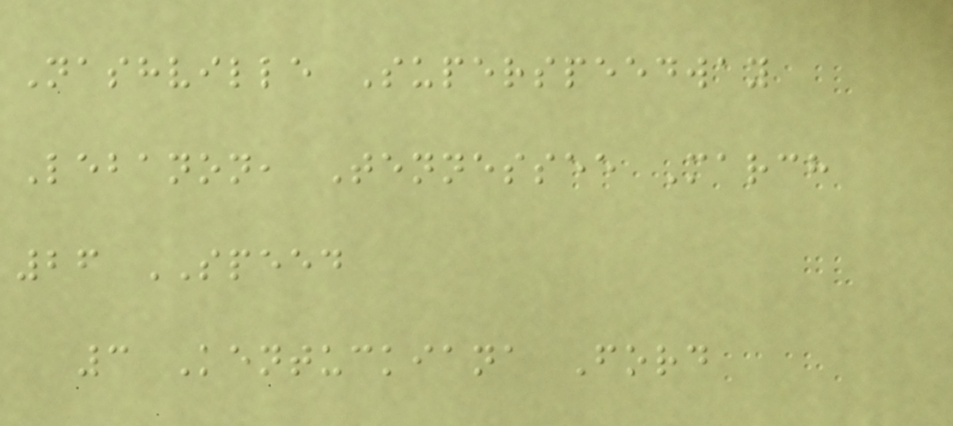Nashville Superspeedway
Lebanon, Tennessee March
26 SPEED
3 Kentuckiana Ford
